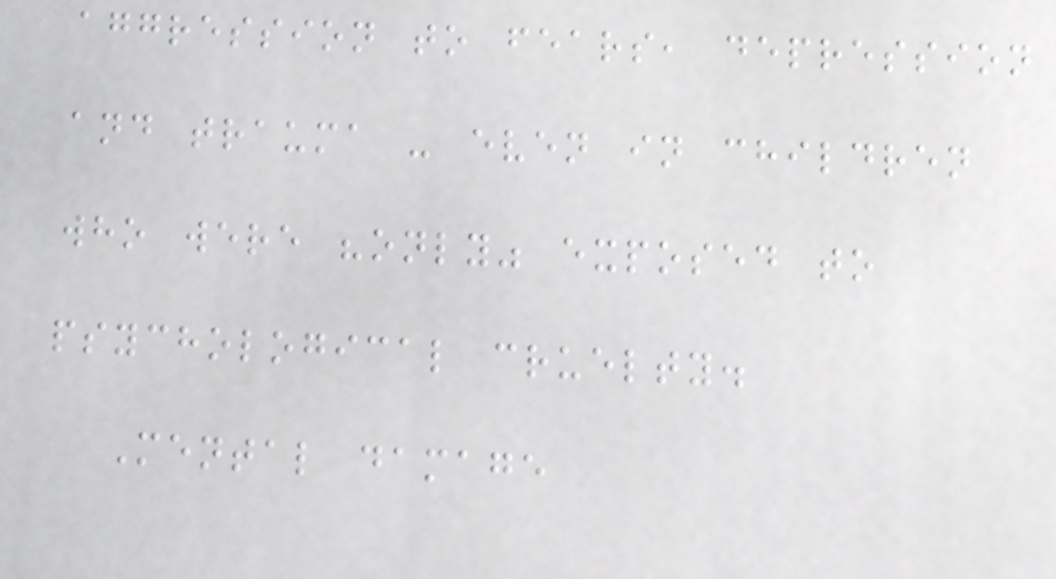aggression to fears, depression
and trauma - even in children
who were "only" exposed to
psychological cruelty.
Mental damage
